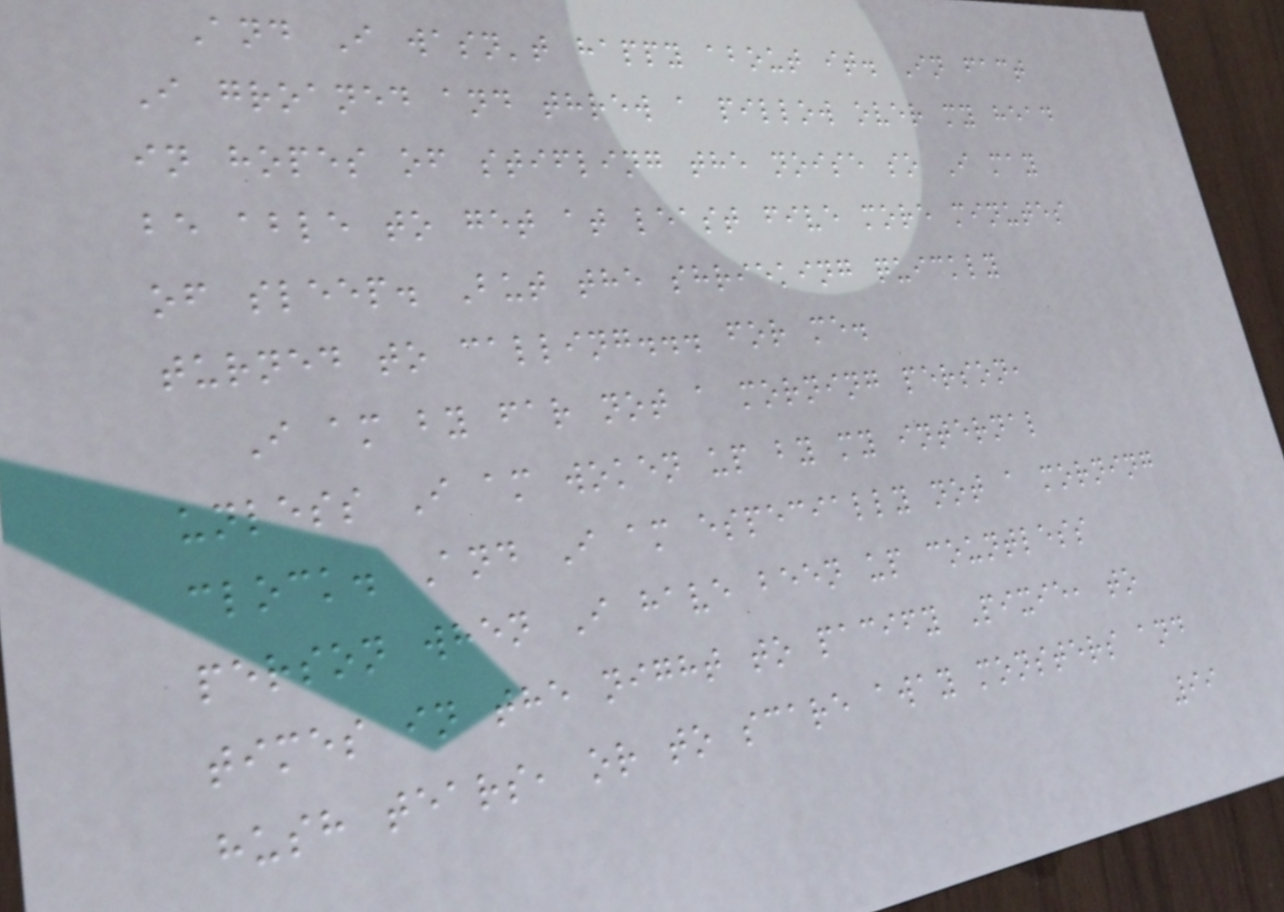And I wasn't happy about it. In fact
I groaned and threw a pillow over my head
in hopes of stifling the noise so I may
be able to get at least five more minutes
of sleep. But the shrieking quickly
turned to calling... for me.
I am by far not a morning person,
unless I am woken up by my internal
clock. And I am especially not a morning
person when I have been up countless
times in the night to pacify Pixie, to
hush tears, or to scare away monsters and
99
